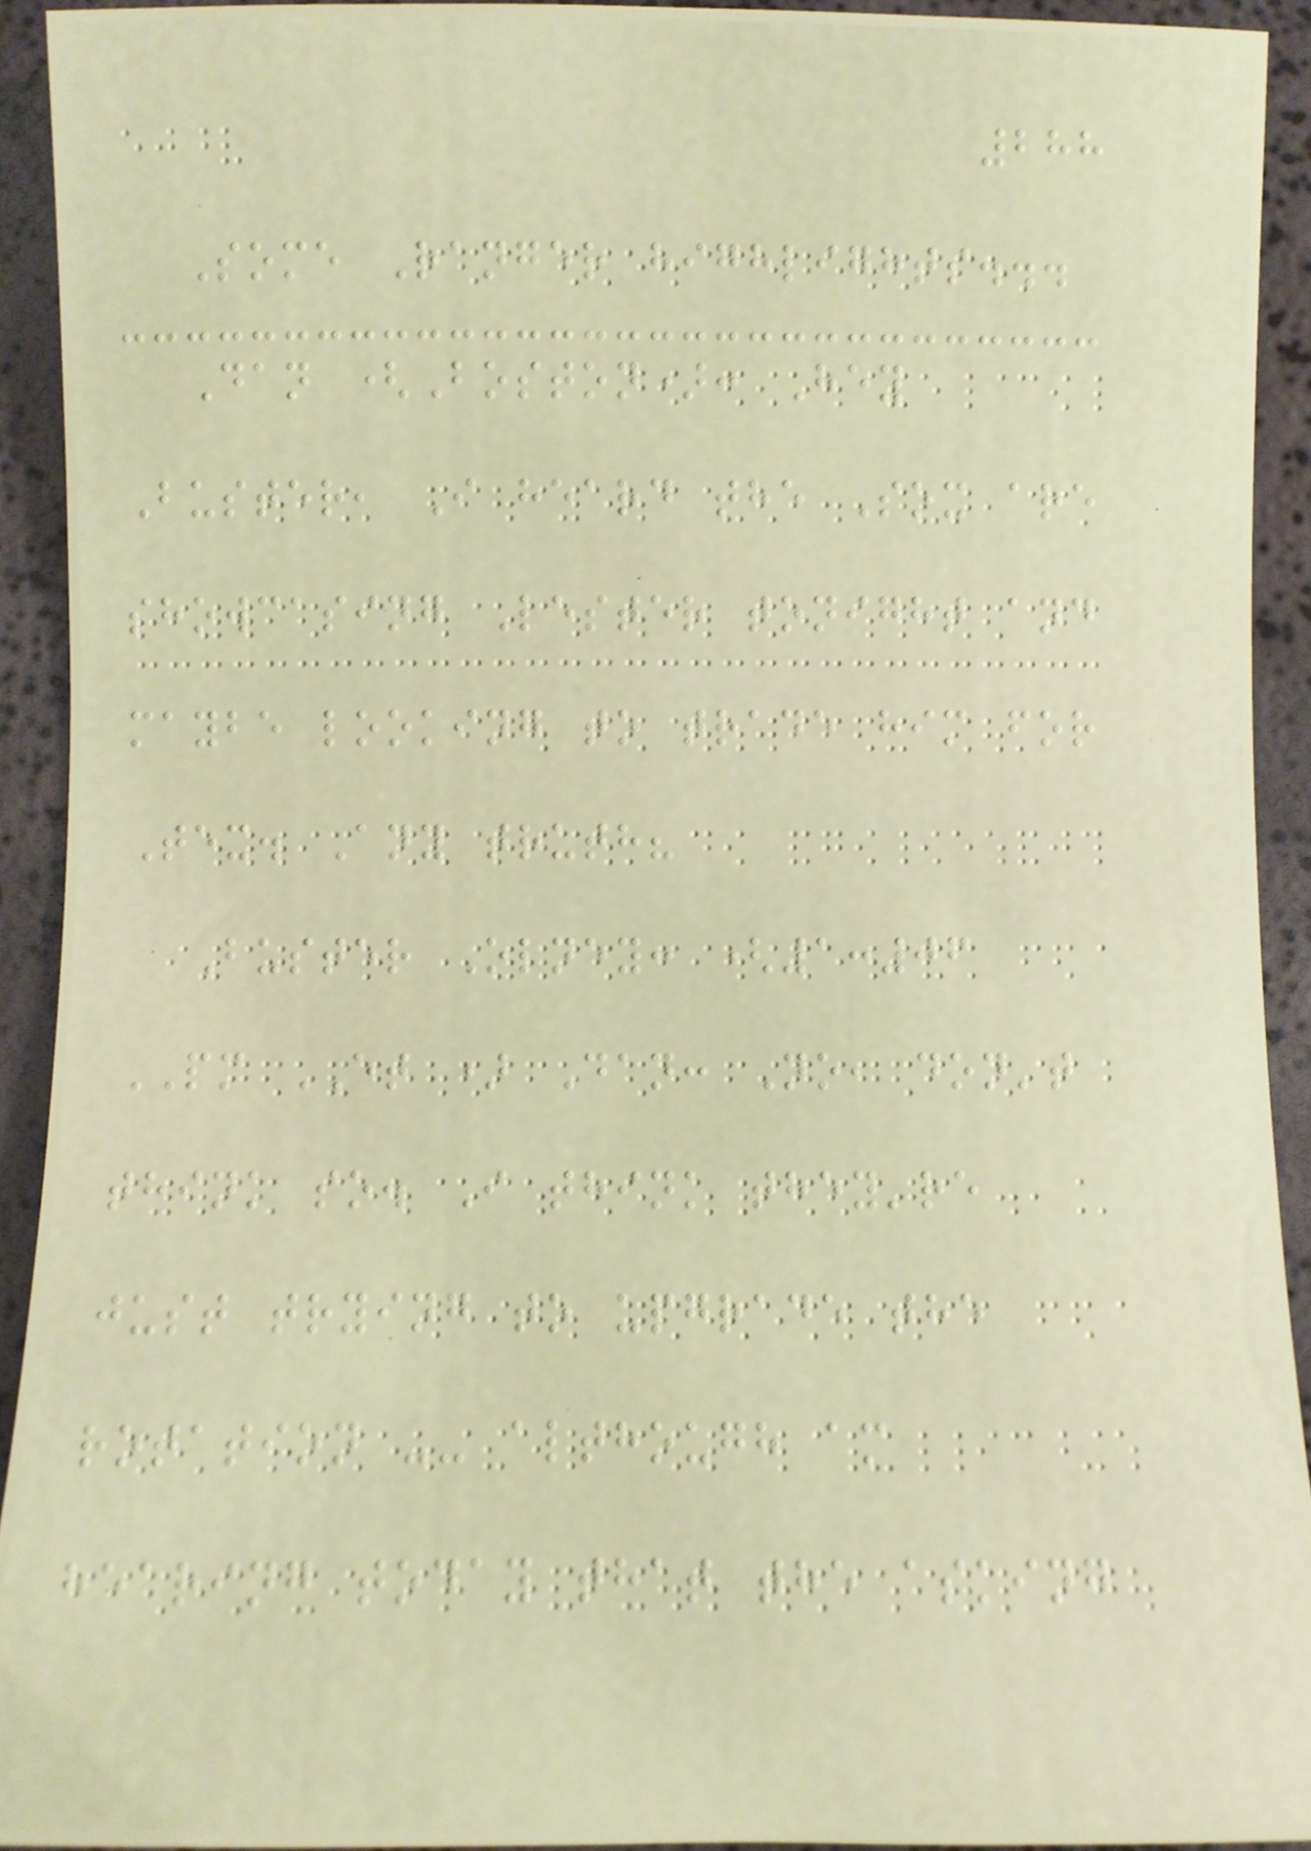288
Some Ranger highlights...
Dan (Boston): Hey
Buster, I heard the Sox are
showcasing Lester tonight and
maybe looking to trade him for
Tex. Any truth?
Buster Olney: (1:06
PM ET ) Dan: No, don't
think so. I think they're
just trying to upgrade the
rotation -- although am
hearing today that the asking
